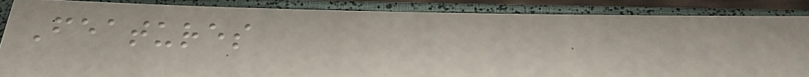Features
